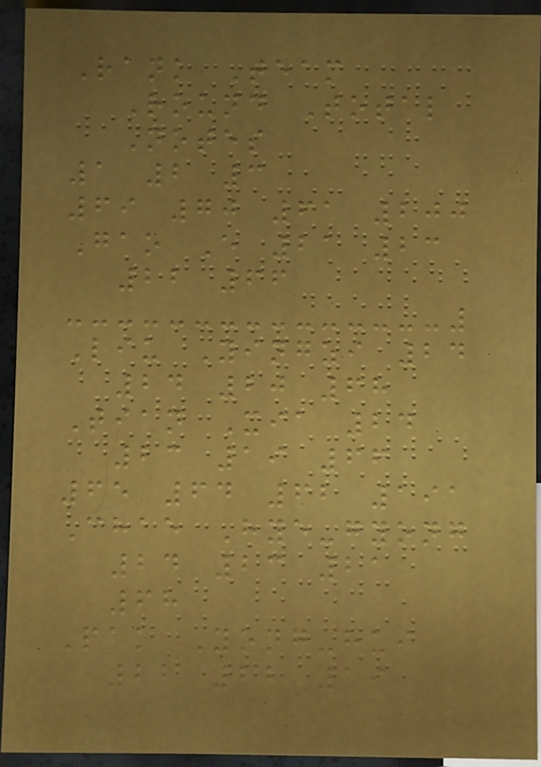Rank Team
Round Total
Notes
1 2 3
69 70 61 200
Gao E 21 23
22 66
Liu Yingzi 24
24 20 68
Tian Xia 24
23 19 66
65 64 62 191
Chae Hye-gyong
24 23 21
68
Pak Yong-hui
22 22 19
